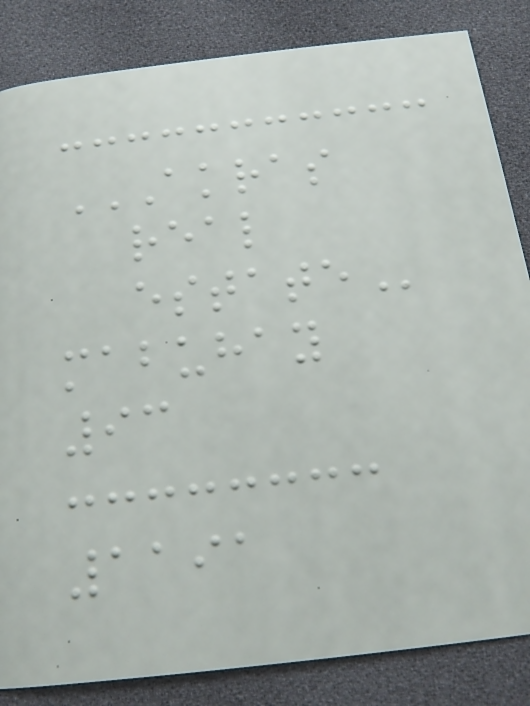AKRAS
REAL
ESTATE
mabuhay
93
1191
